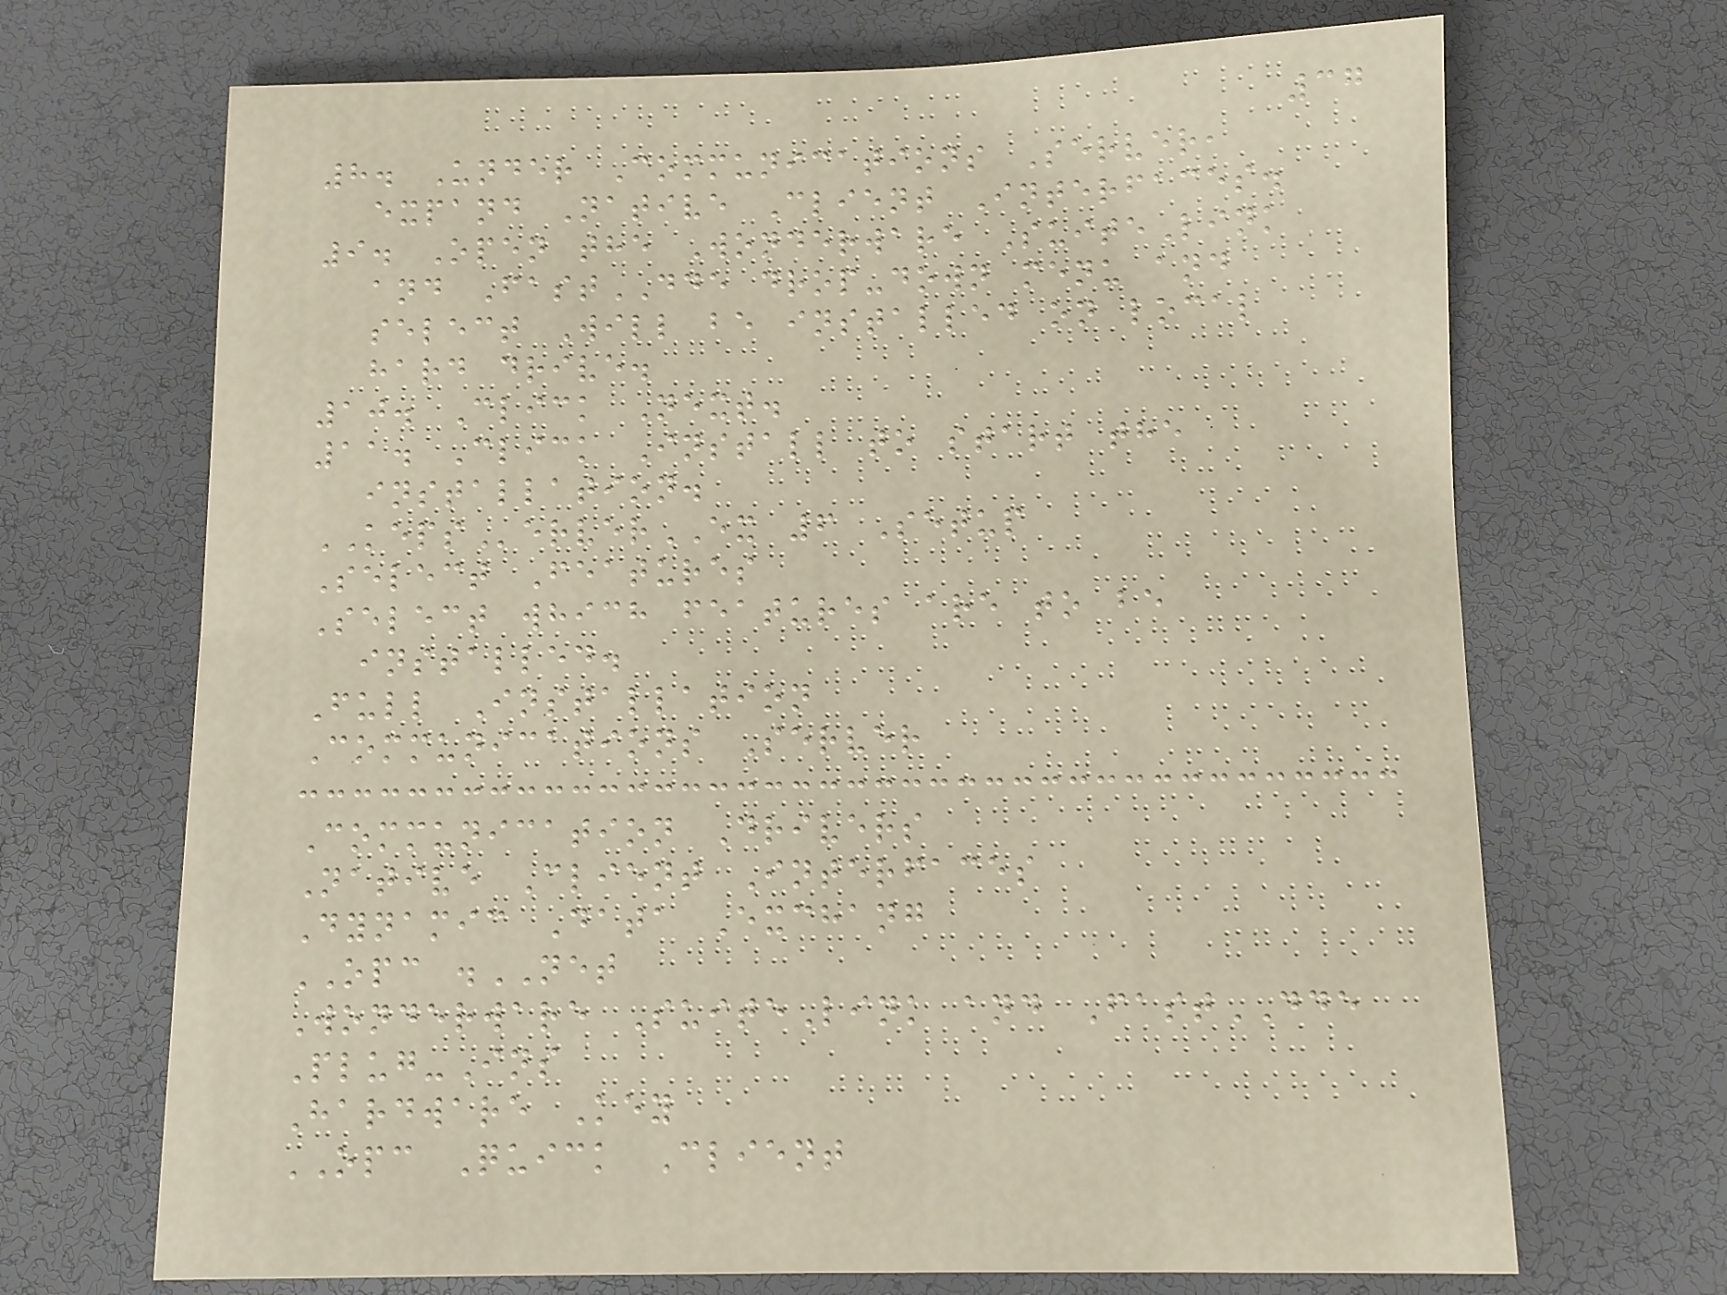37
8. Under Communications Server,
expand Native Client Interfaces.
9. Open the Wonderware SuiteLink
and FastDDE drop-down menu and
select Will be installed on local
hard drive.
10. Click Next.
11. Click Install to start the
installation.
KEPServerEX 6 Setup
Select Features
Select which features are to be
installed.
Full Installation
Communications Server
Communication Drivers
Native Client Interfaces
Dynamic Data Exchang
OPC .NET
Wonderware SuiteLink and FastDDE
Plug-Ins
Hardware Key
OPC Quick Client
